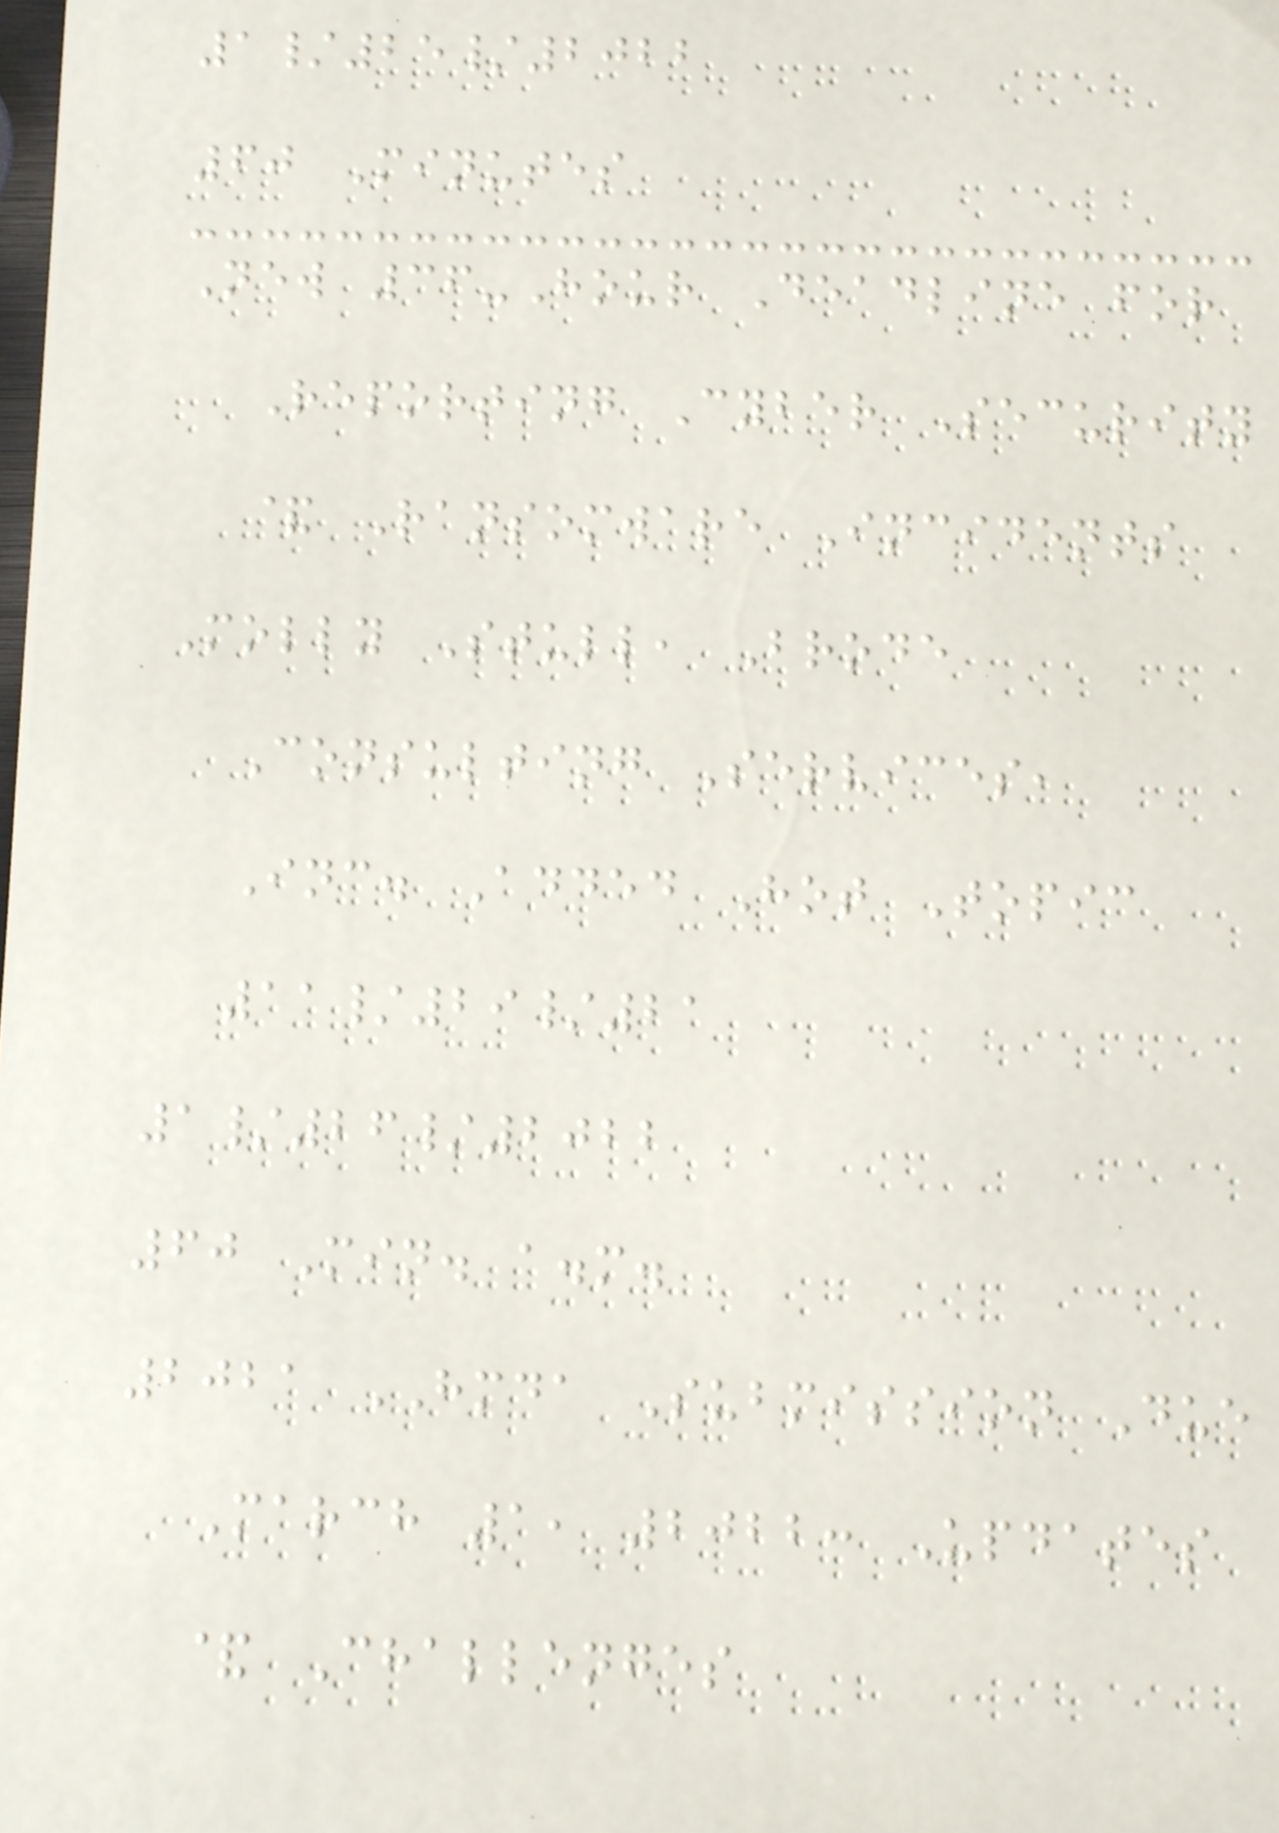1/25/2022
60 Minutes
New 36-Hour Deadline for
Reporting Cyber Security
& Ransomware Incidents
Molly Stull, Brode
Consulting Services,
Inc. Added Hot Topic
11/29/21
1/26/2022
60 Min. a.m.
2021 HMDA Submission Due
March 1, 2022: Updates
& Challenges
